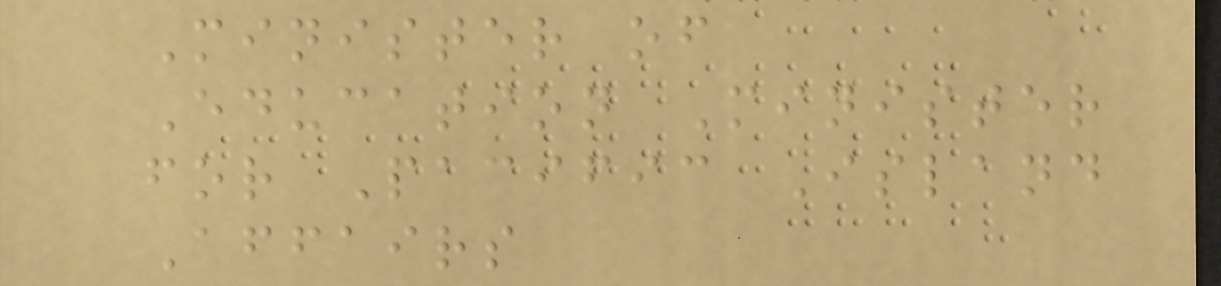Minister of
Education Minister
for Pacific Island
Affairs
